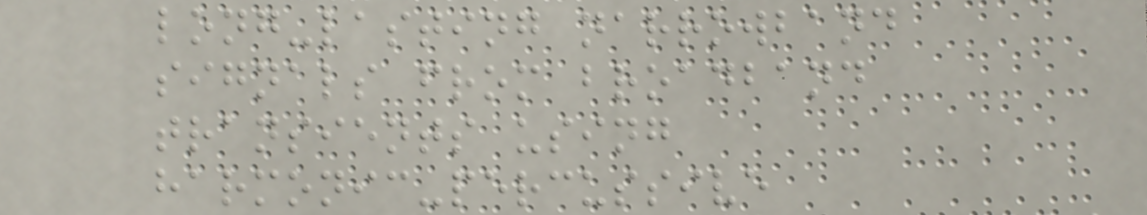long-lasting narrowband
signals from broadband
transients using
harmonic-percussive
